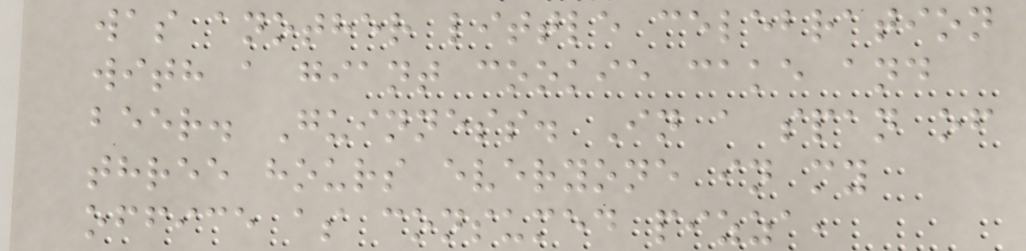was another little celebration
with a giant cookie cake and
beer. Guinness. In a span of
three hours everyone in my
office as consumed pizza,
